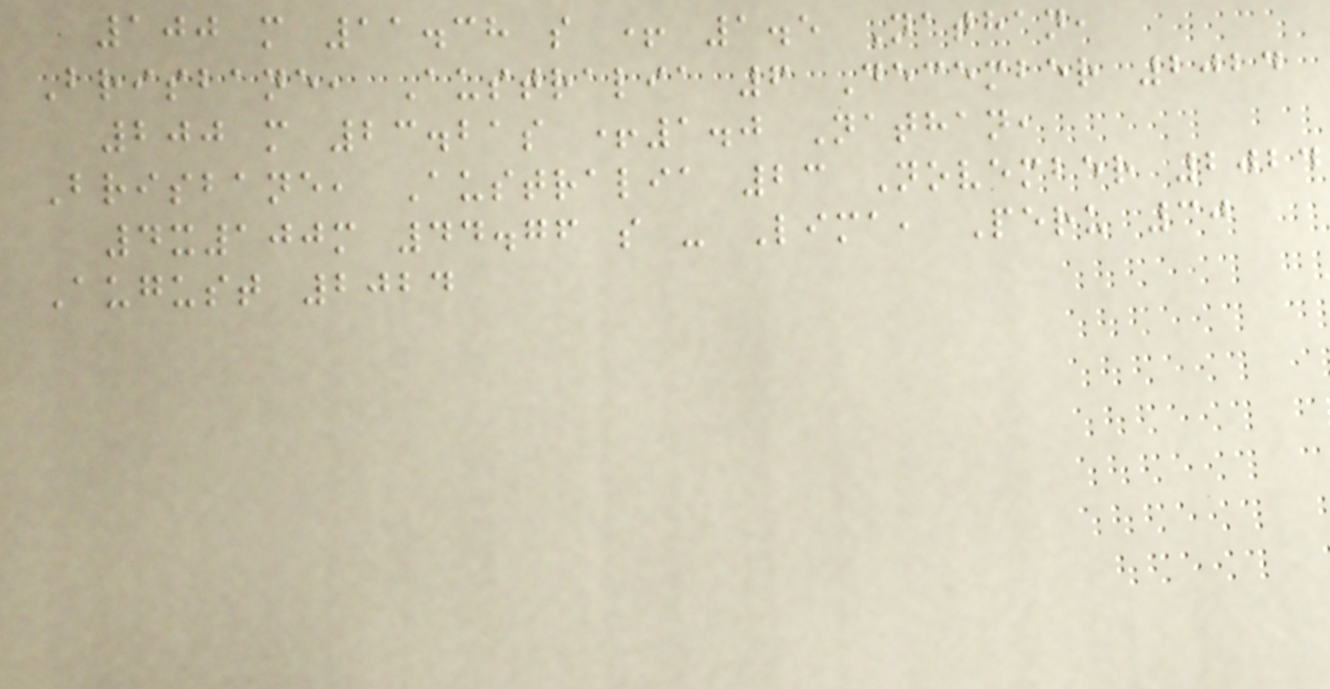100 m 11.38 s + 1.5 Nathan,
Brisbane, Australia 6 December 2024
200 m 23.21s +1.0 Nathan,
Brisbane, Australia 23 November 2024
4x100m 44.76 s - Lima, Peru 30
August 2024
